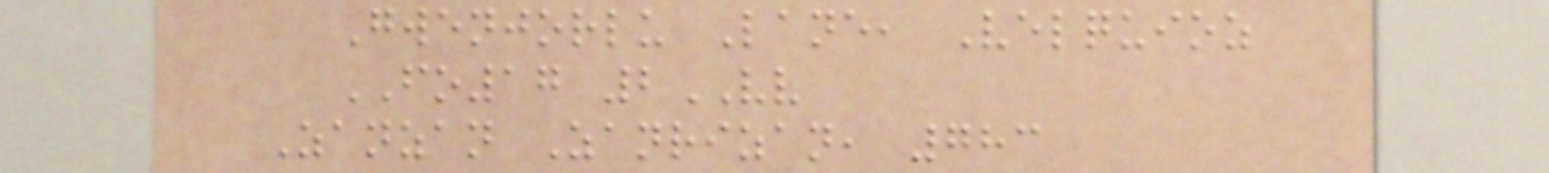Gwenjorlu Lane, Velquioz
FO17 2VV
Zanzan Zanrizan, 783
